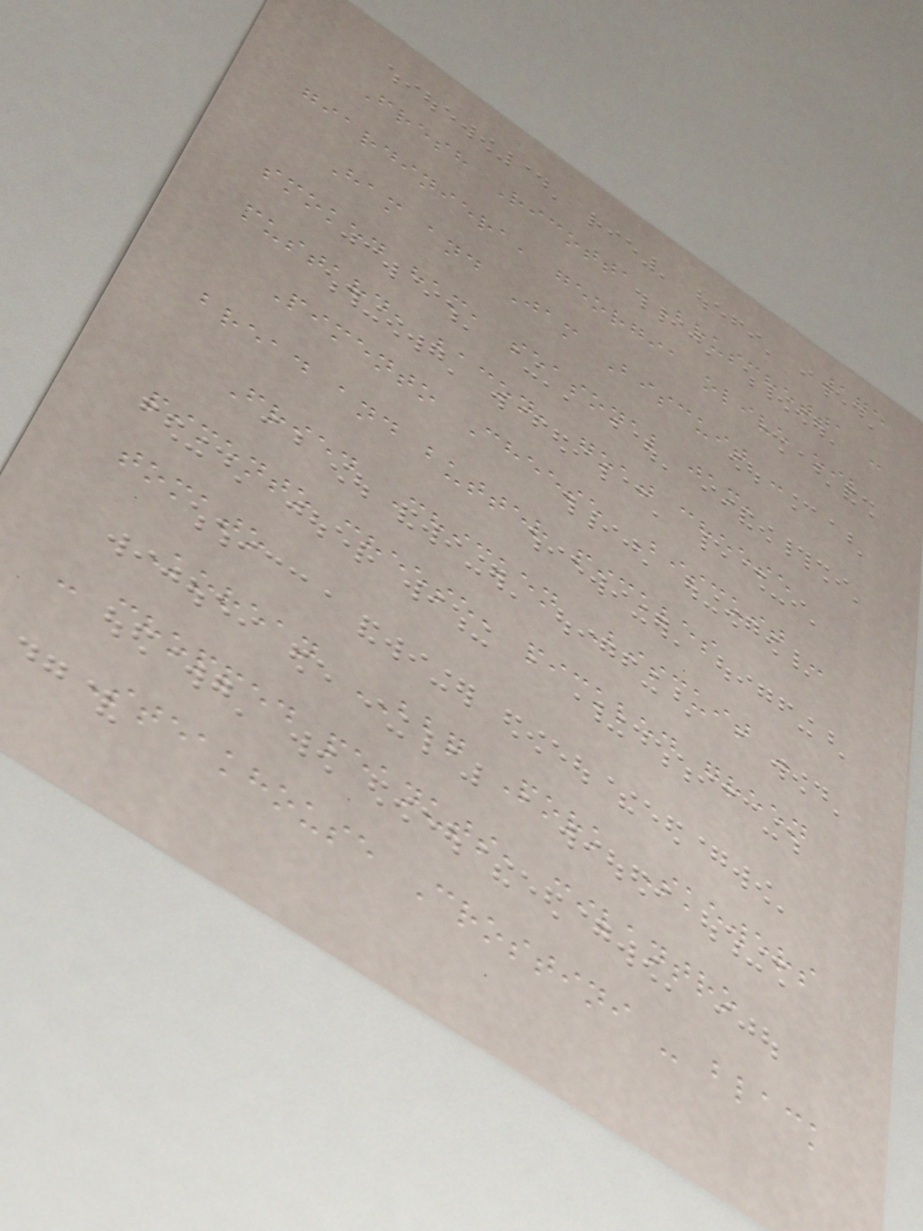175
Fresh Ricotta Bruschetta -
giardiniera, georgia olive oil
Ham and Jam Biscuit -
smoked ham, seasonal jam,
mustard, bacon, goat cheese
Pimento Cheese Biscuit -
bread and butter pickles
Fried Chicken Biscuit -
pimento cheese, pickled green
tomato
Korean BBQ Pork Skewers
- chopped peanuts, cilantro
Steakhouse Crostini - black
